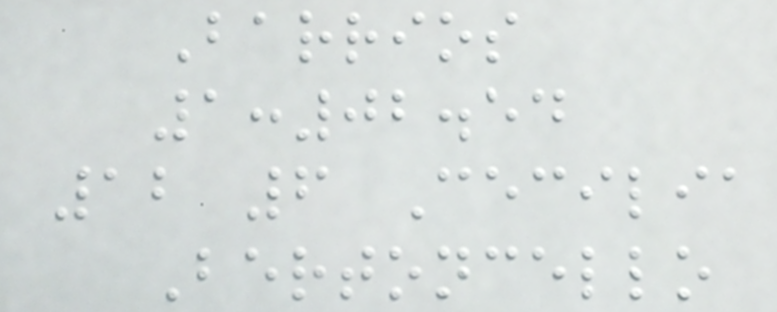Barrios
1:02.54
12 6 Cecilia
Bertoncello
